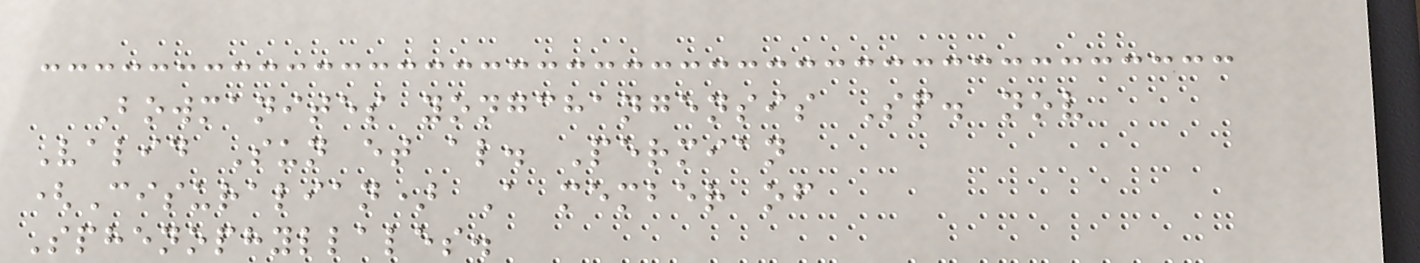Bowmanites yongchangensis Sp. nov
Valid Sun et al. Permian
(Cisuralian) A member of
Sphenophyllales.
